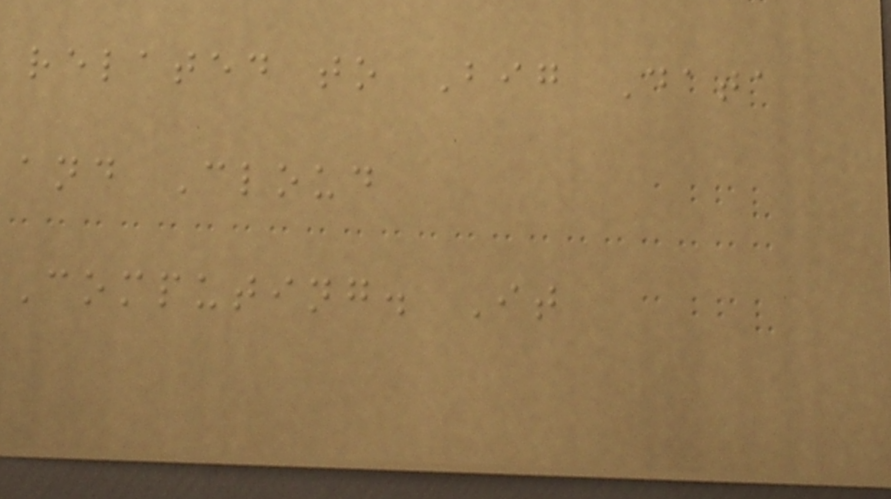related to Big Data
and Cloud
Computing. It
